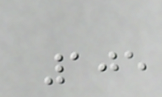105
